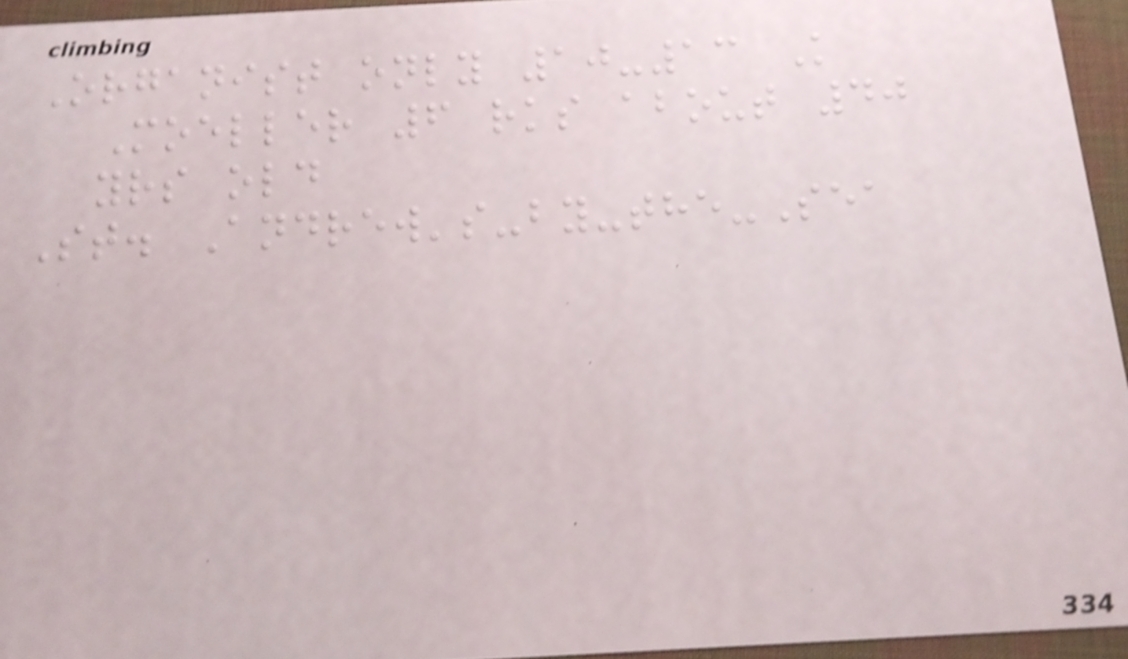Organist only 10-13 K
Moeller 6 rks about 40
yrs old
St. Andrew's-by-the-Sea
